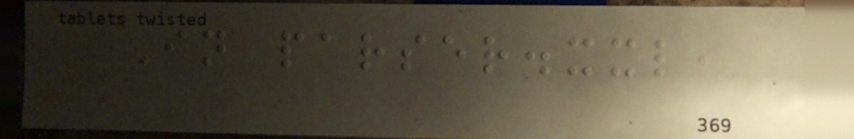In parser.xxl,
